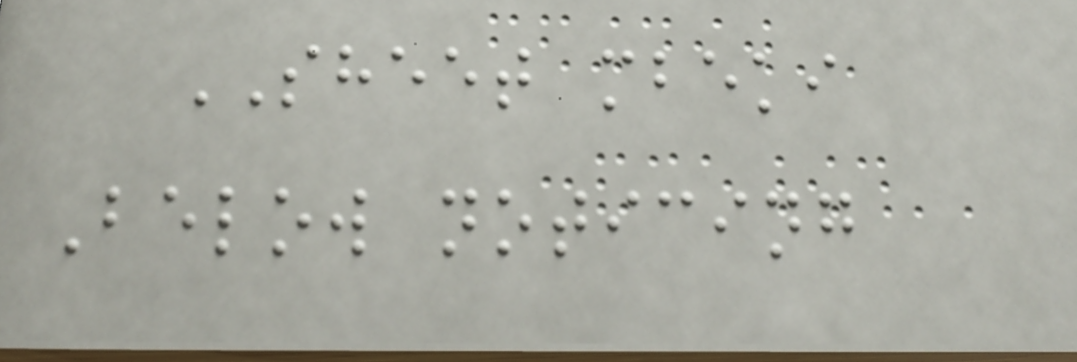SHEET mbeki
Below noticing
